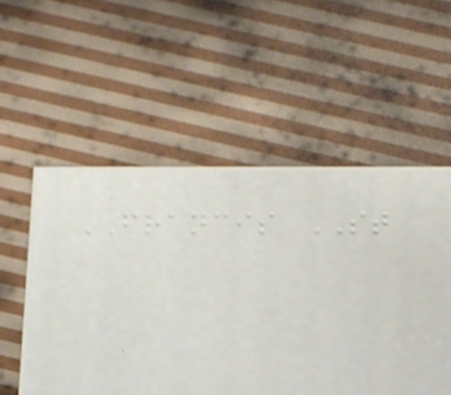FRANCIS ST
